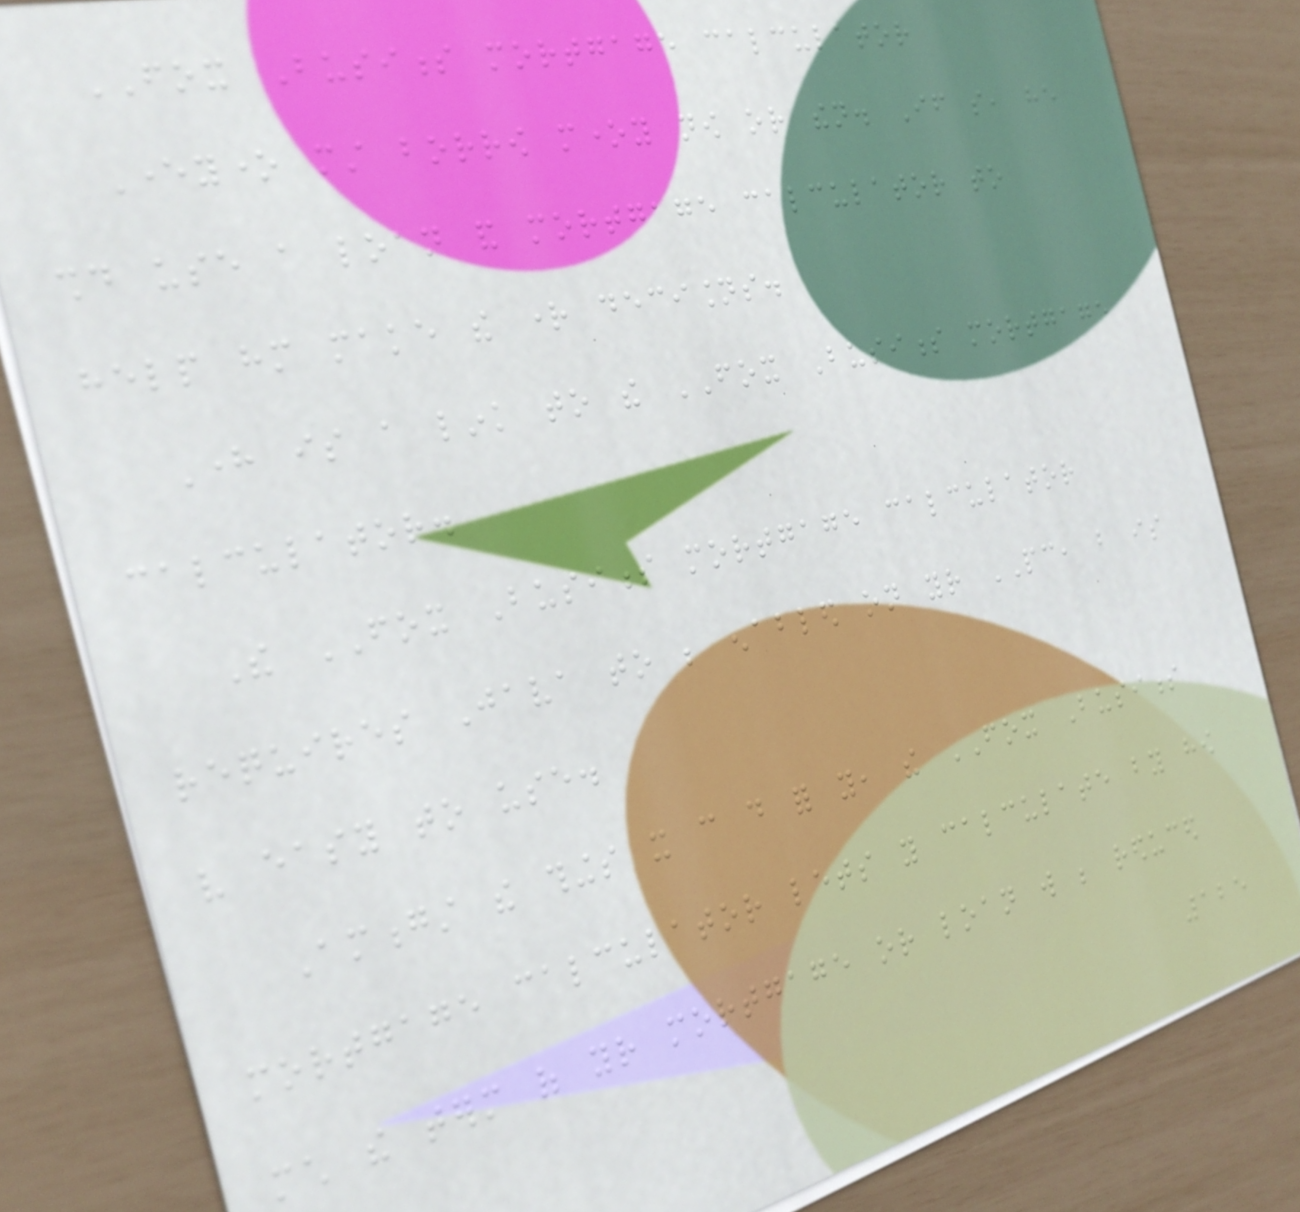FOX Business mortgage calculator
Everyone must borrow money now or then. If so, he
should use a loan and mortgage calculator to
help him make the right decisions.
Here is a link to the FOX Business mortgage
calculator.
The FOX Business mortgage calculator
requires Java to be enabled on your PC, but is
very easy to use.
Amongst the things it can do for you, the FOX Business
mortgage calculator lets you calculate by how
much the term of your mortgage or loan will be reduced
125
